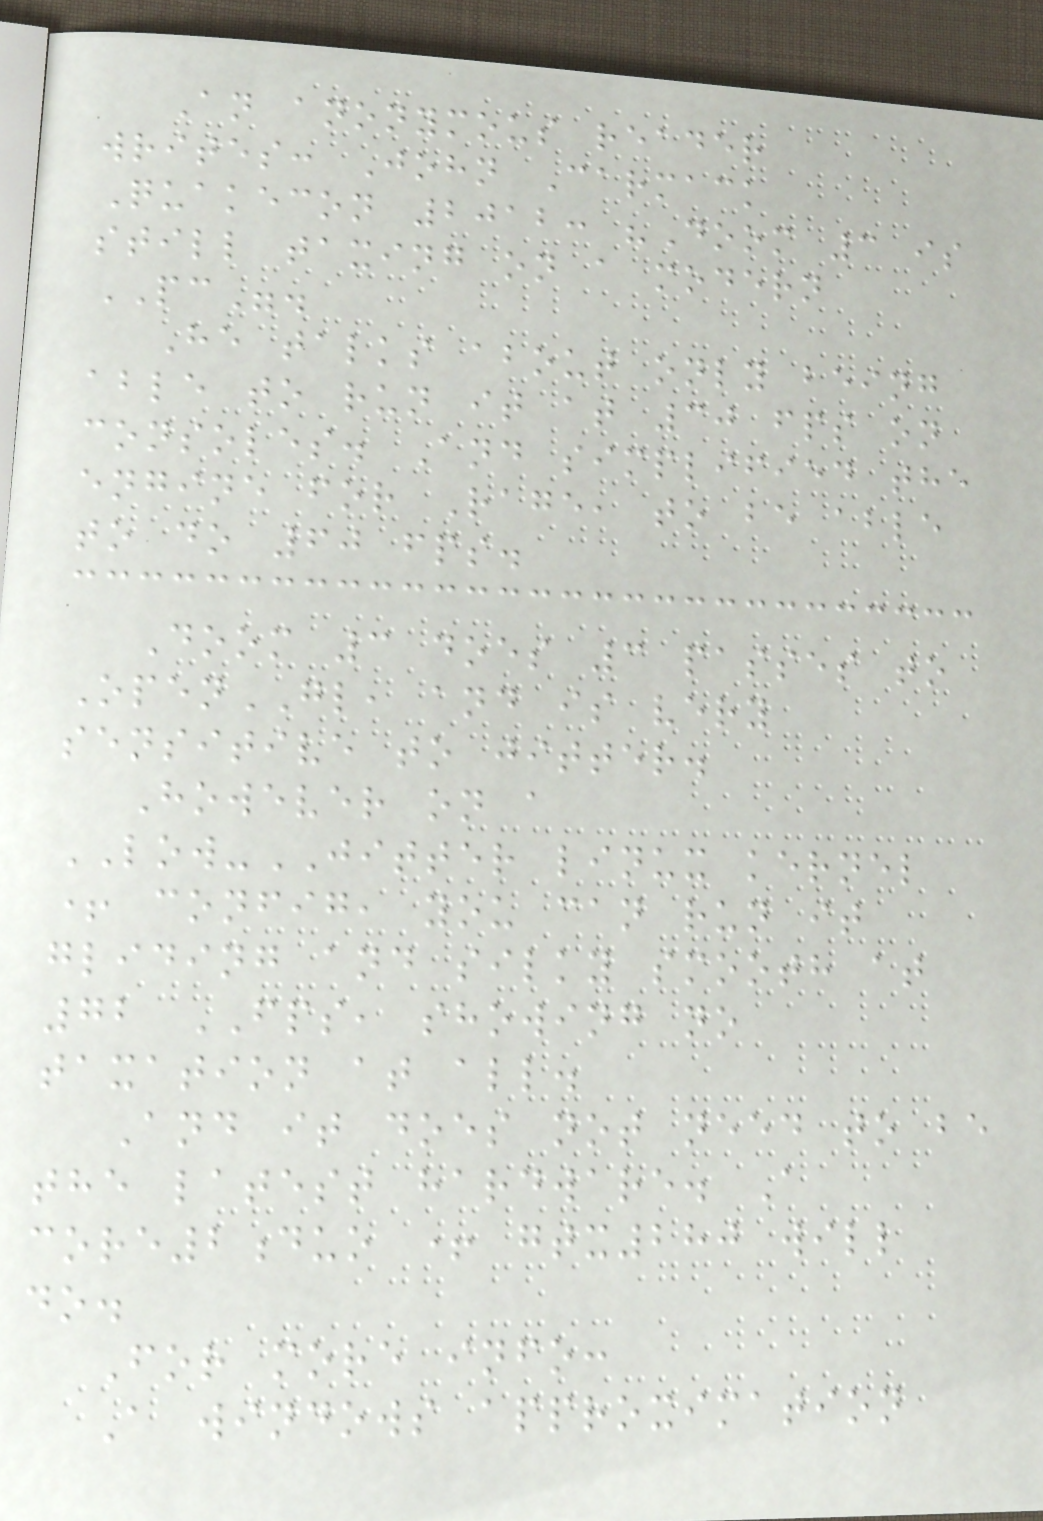An anonymous reader
writes: John Carmack
Quakecon 2012: "Doom 3 is
still taxing on a modern
PC".
He talks about only being
able to run it at 30 fps on
consoles. And simplified the
engine for Rage, to be able
to do 60 fps.
Doom 3 does 3 passes to
OpenGL, and is very
sensitive to jitter.
However on a
LOW-JITTER linux kernel
+ config, you can run it
gliding and silky smooth at
72 FPS, showing no
taxation at all.
And it does not need to be
the latest hardware. A
core2duo + gtx280 will
do.
For more info:
A windows approximation
